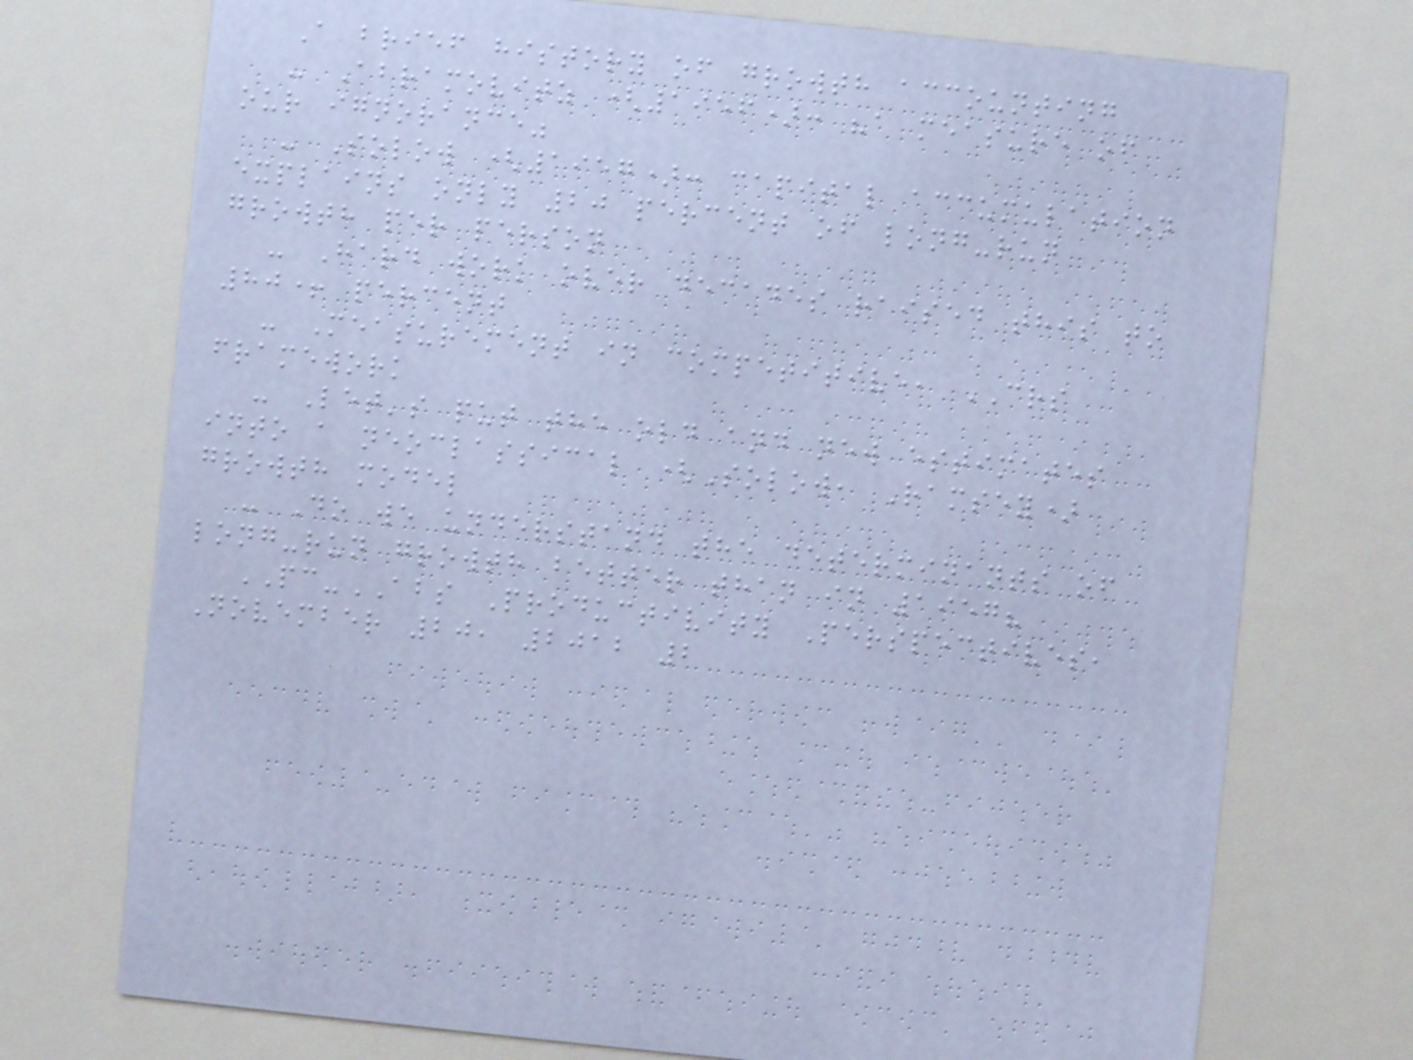A brief history of growth accounting
- Abramovitz (1956): "a measure of
our ignorance"
- Solow (1957): capital accumulation
explains only 20 percent of long-run
growth per person
- Hard work over decades raised this to
80+ percent
- Measurement in competitive, CRS
framework
- Let's put the old and new estimates
into a neoclassical (Solow, Ramsey)
growth model
- Do we understand the determinants of
long-run growth better than in 1957?
PC-ABS Productivity Perspectives,
November 20, 2012 2
